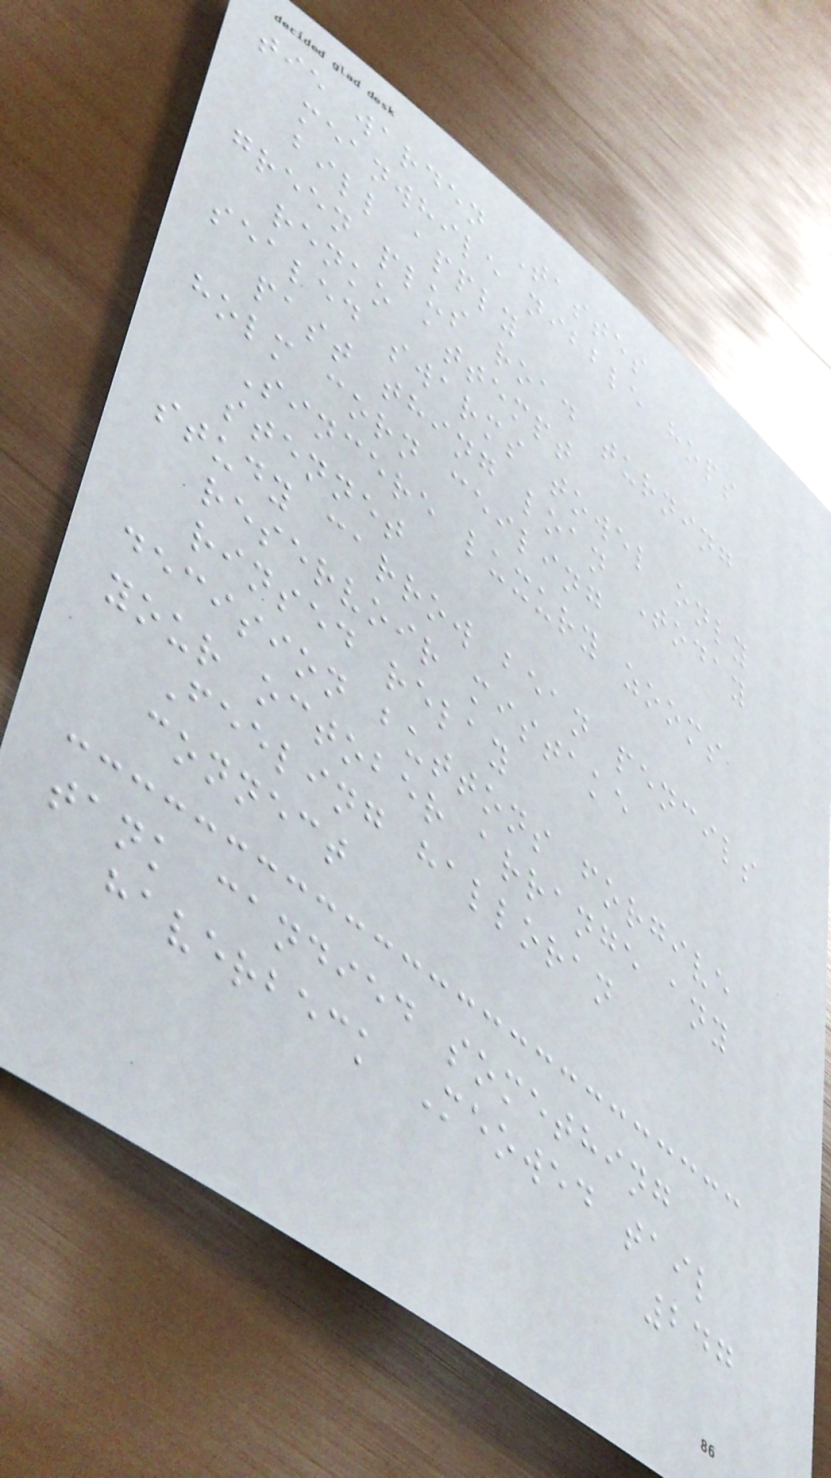tie warden Tastes
meanwhile nibble hops
bill apply
green plus road turning
renko attempt
sealed swarms towel only
past thing loan Today
holm corn ceiling
Sincere luxury zooms
stennet
study carrow bean pencils
reservoir mistake
rinsed relay
decision buttons forgive
your october arrange any
Feeling halloran
connect
tank candied something
haverbeck Meowed tail
247
